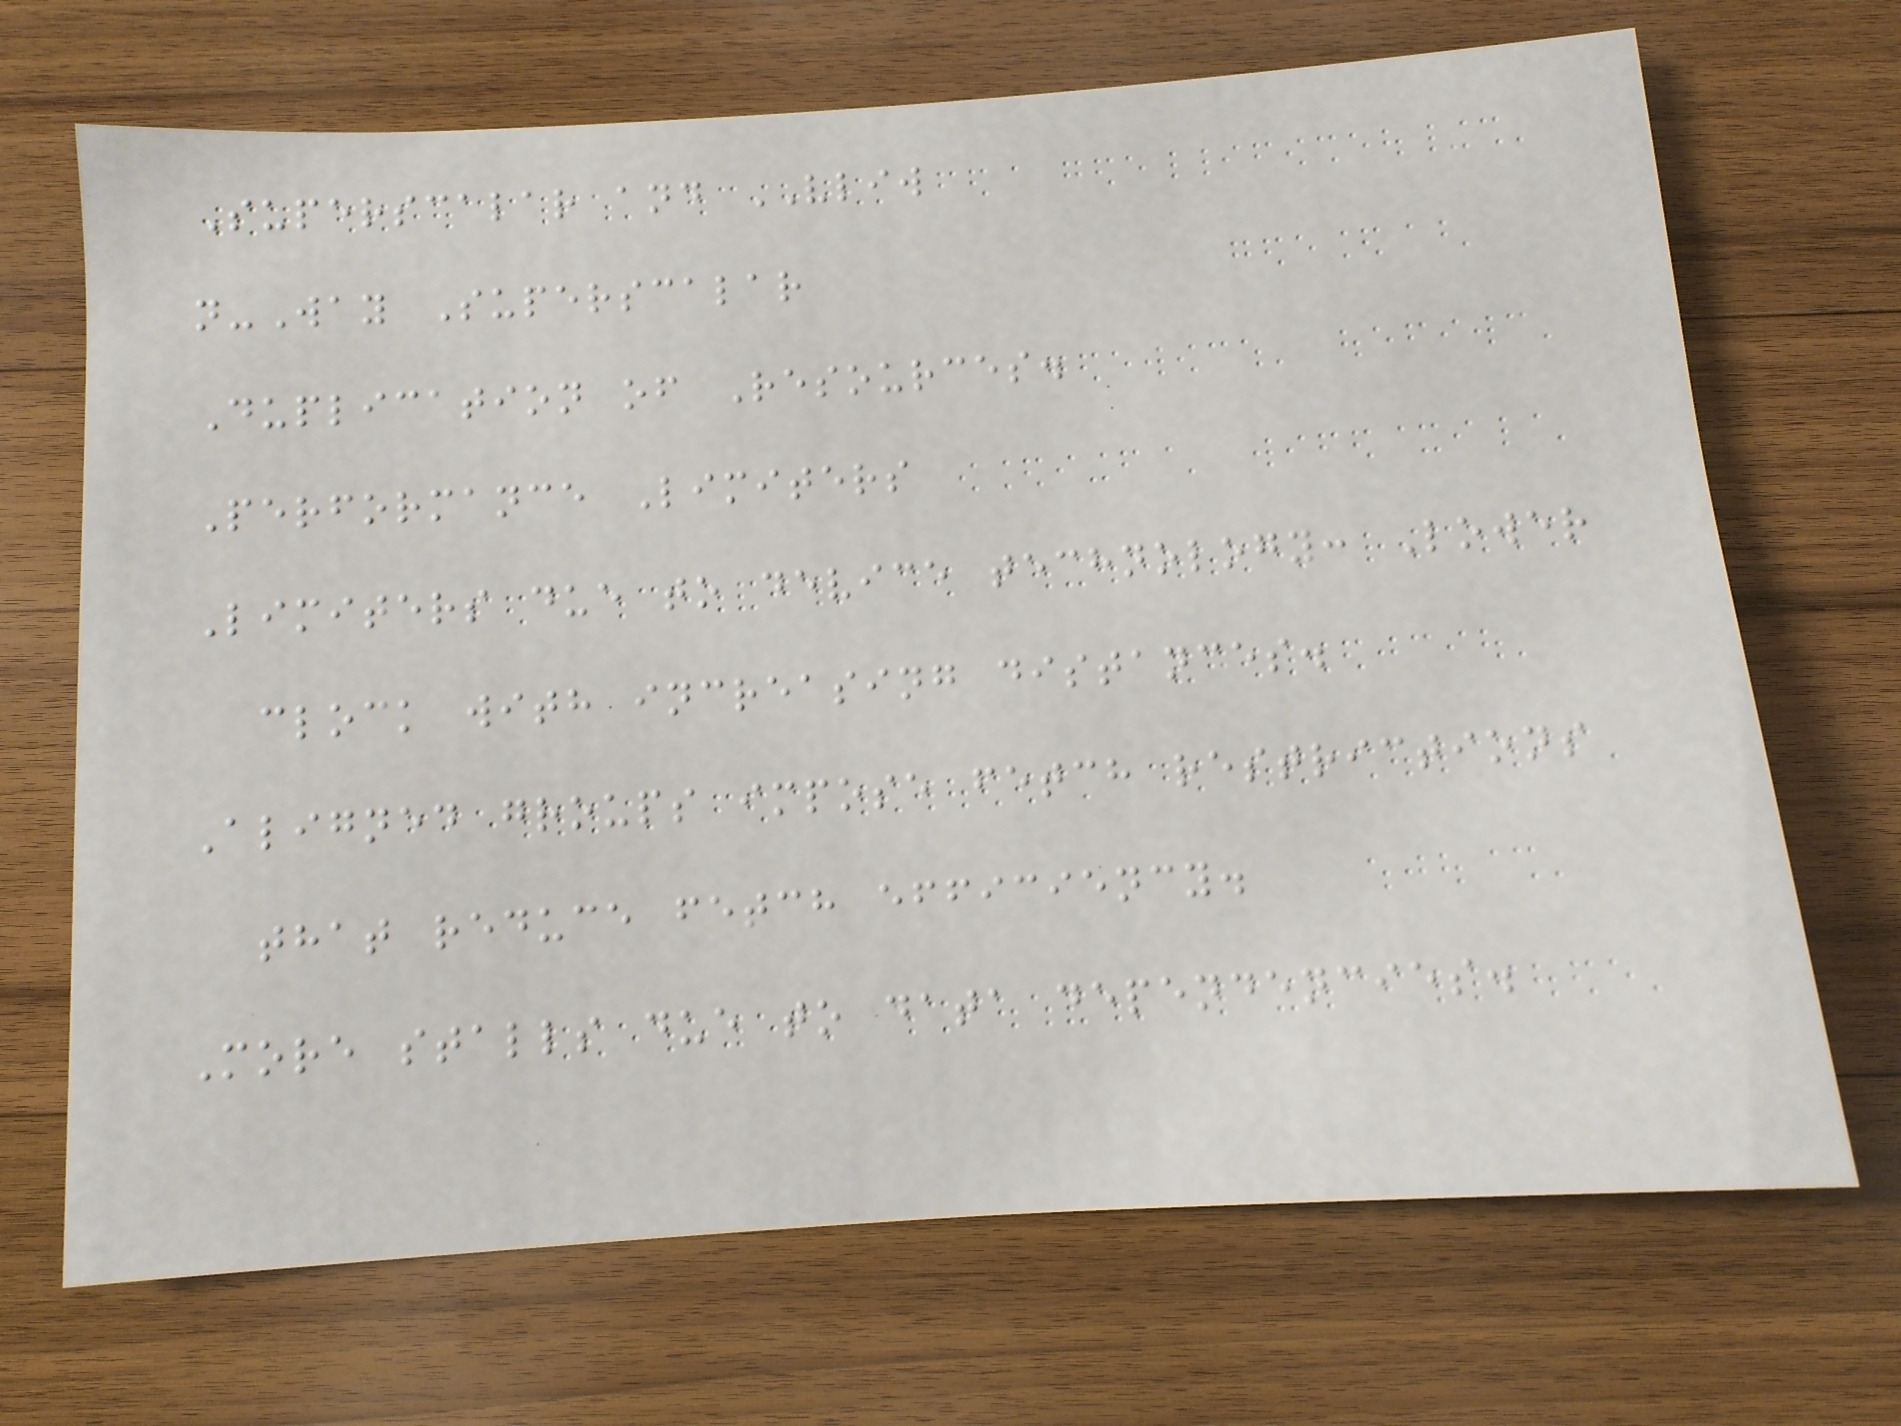Superscalar and VLIW
n-Way Superscalar
Duplication of Resources.
Performance Limiters
Limiters due to device technology: Lower
clock with increasing distances.
Aligned groups impose fetch restrictions
that reduce fetch efficiency.
More stalls due to data dependencies.
